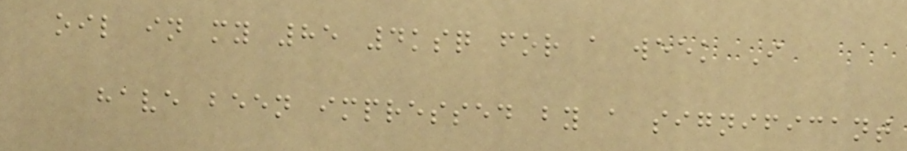oil in my 85 4ksq for a week I
have been impressed by a significant
